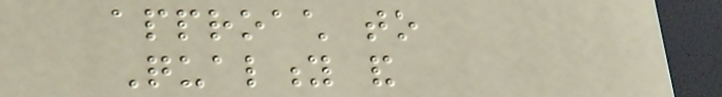approach to
Quality and
